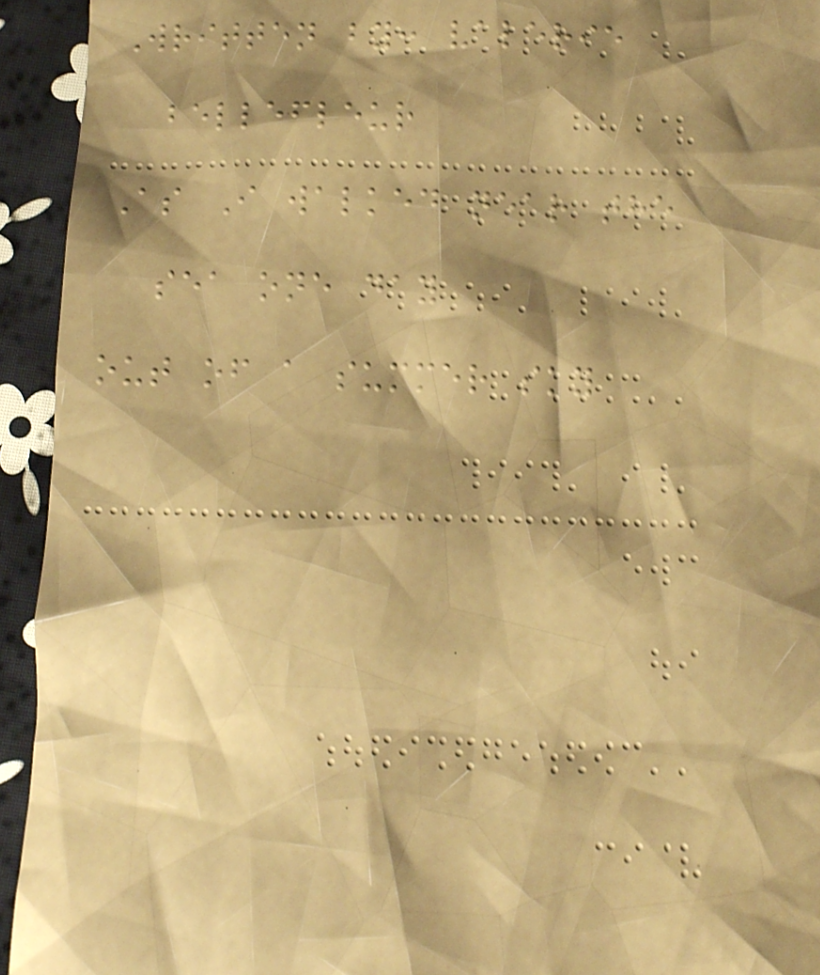Written by: valerie
bellefleur
As I walked near the
sea one day
out of a summer sky
